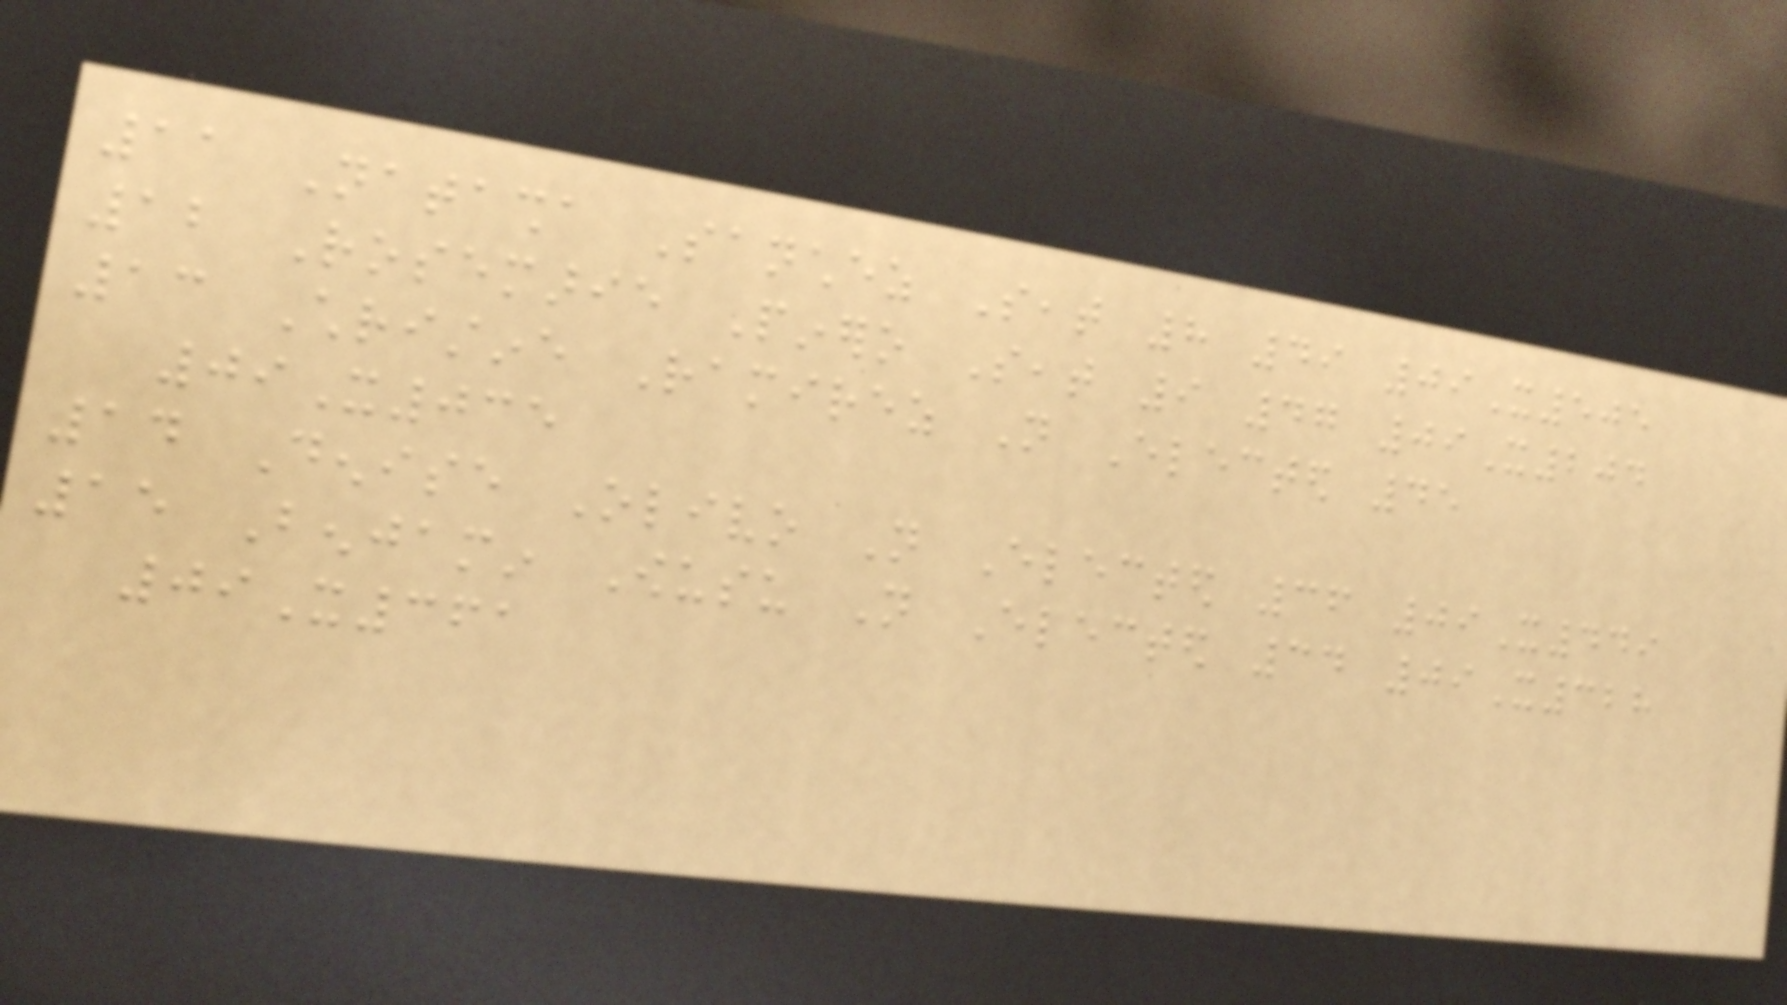11 Natasha Sanchez Seat 8 49 09X505
12 Rosemarie Pinero Seat 9 47 09X204
13 Christine Ramirez Not Elected 45
09X035
14 Denise Olivo Not Elected 36 09X449
15 Benjamin Owusu Not Elected 34 09X328
09X361
